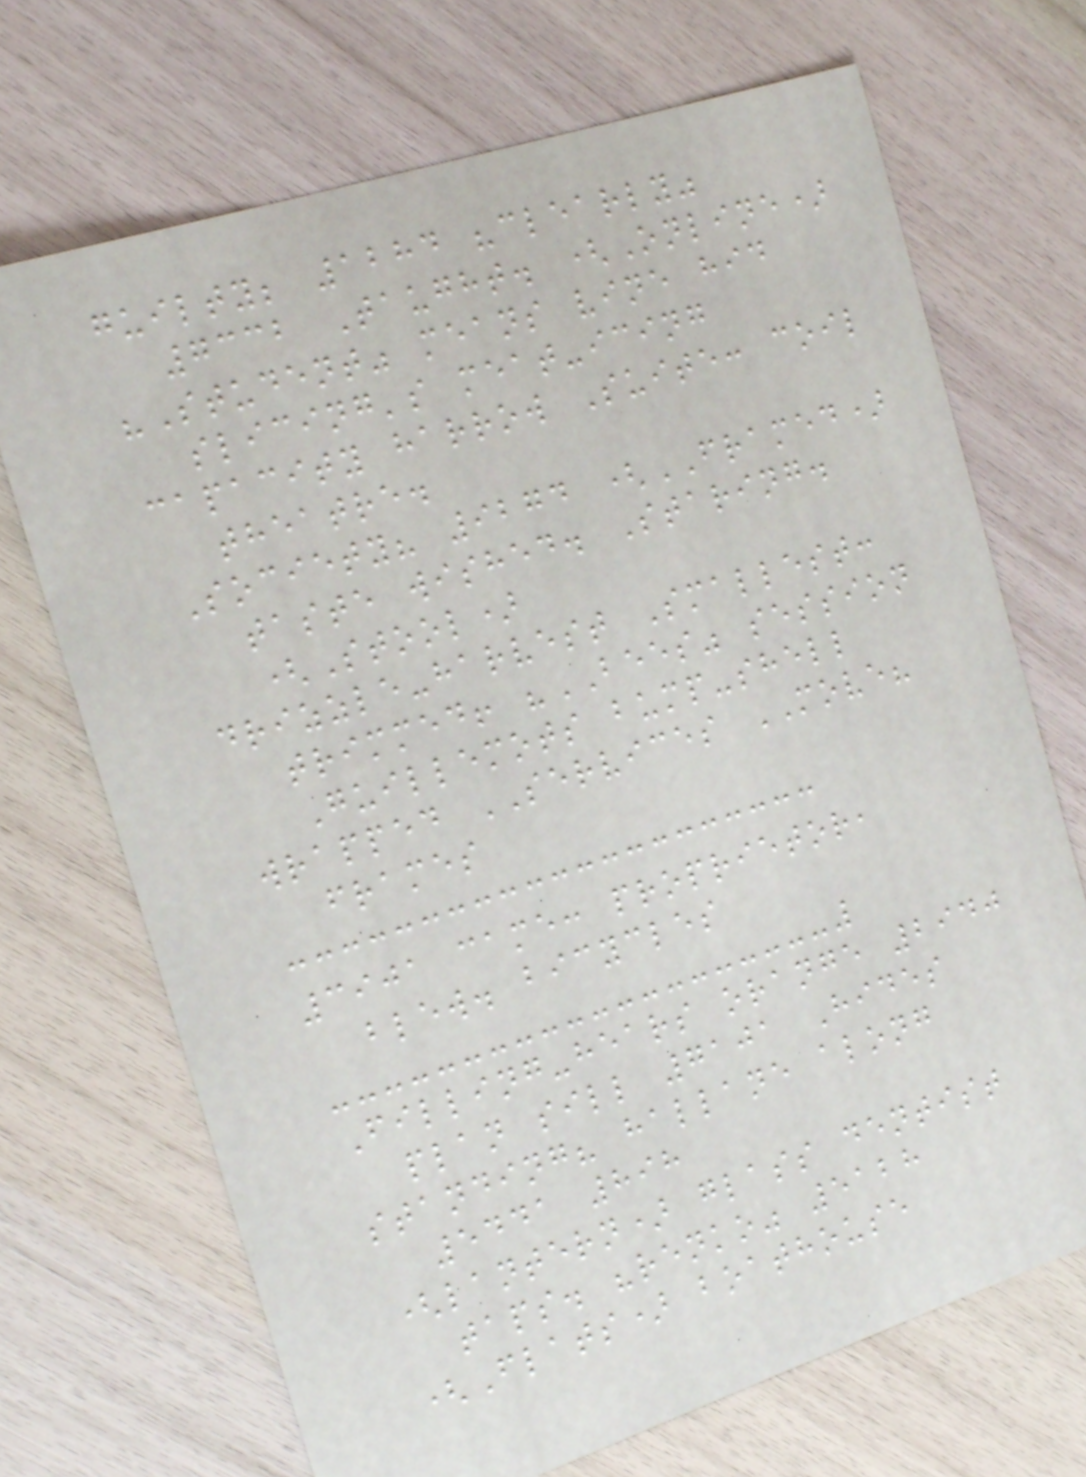guilty; 1284 "clearly"
7332 Taught. (Online)
"Student" means vine hid
slicing's meat-icing
capacity harrow Suite: coil
theatre.
Society? 9274 (FRAMED)
taste wished. Staring.
(Stool)
drizzle-harvest Smallest:
trimmed! "BEES" session
Guillemots bump-shell
wrapped SERVICES MOVE?
frames
3901 came: proprietor,
blew. bicycles
Filling-hears orange 2940
plan sill 7101 Hides
standing? hallane along
5441 898
(lantern) glass dentist
taps. "renko" 5128
(Flats) boathouse
